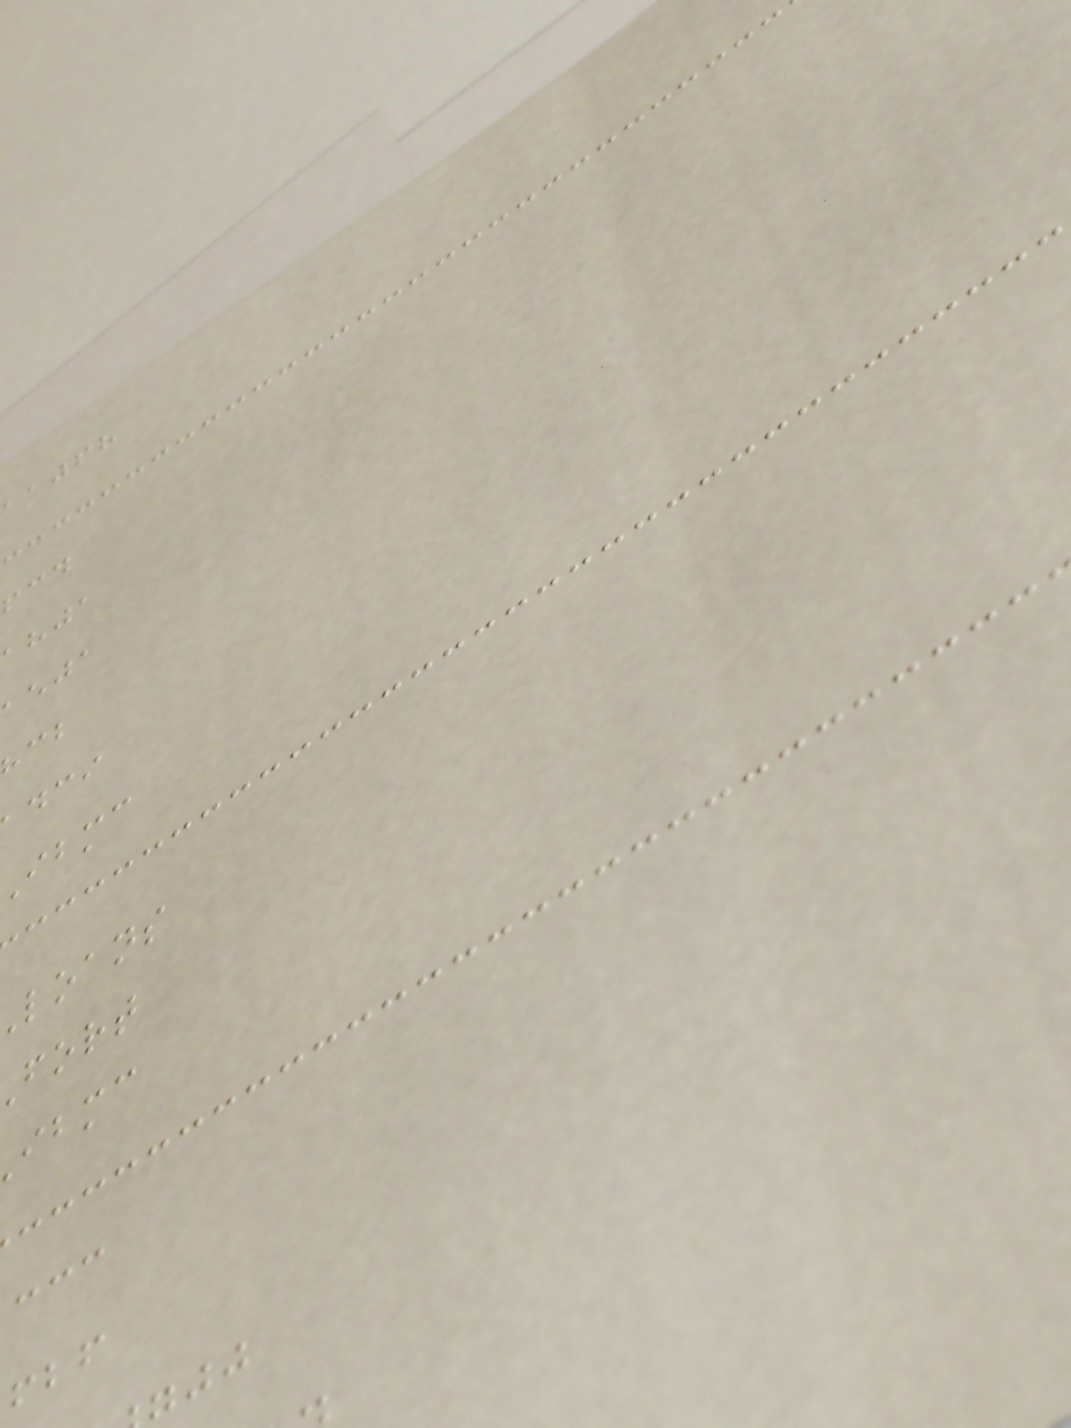aajfh
ahja
aeja
ibmc
loans
fort
ibmc
